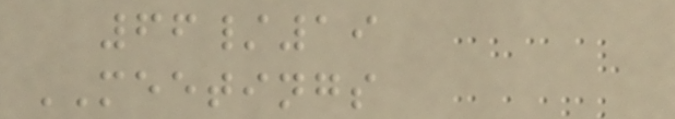66/19
MEETINGS
